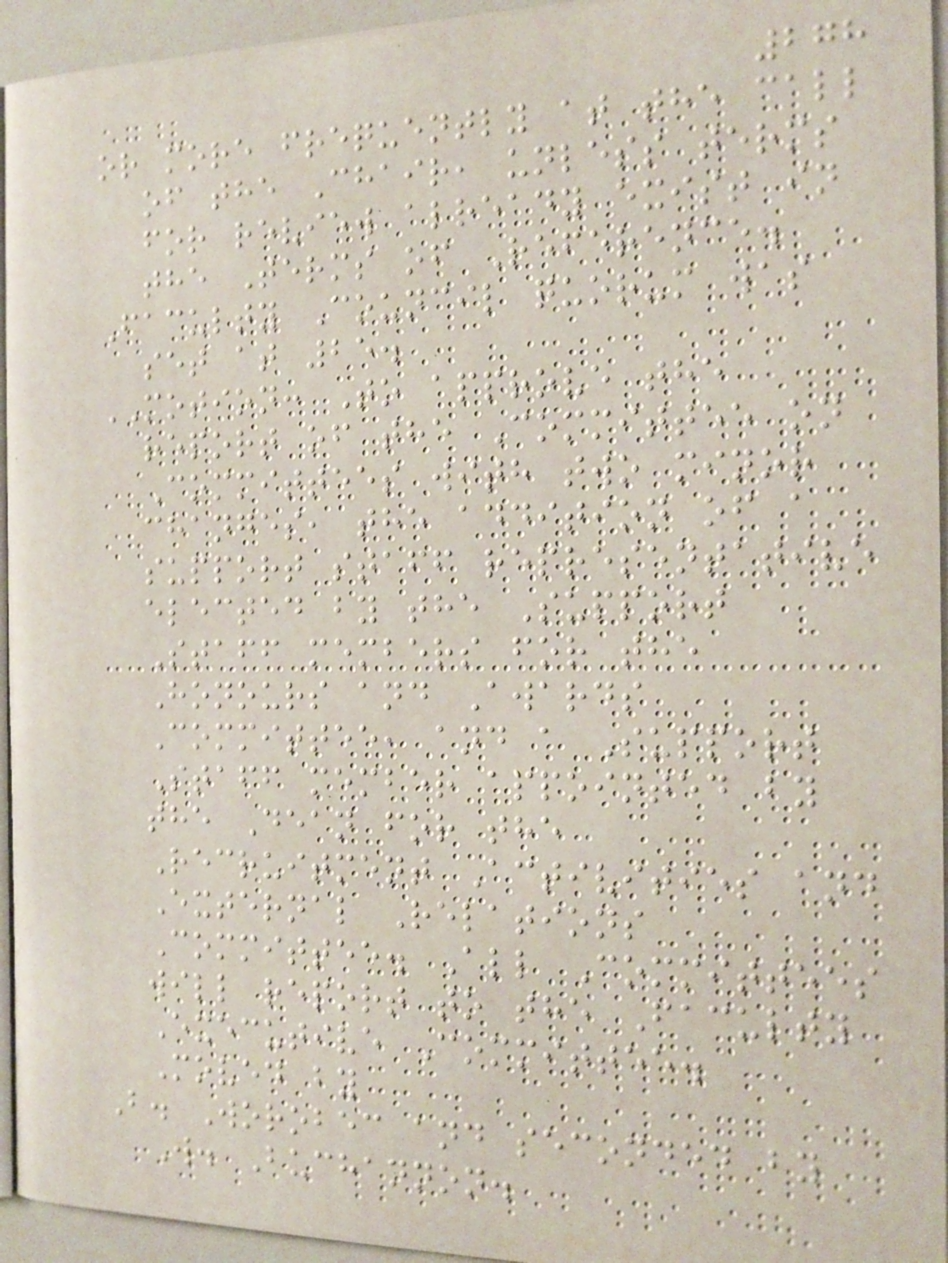278
or more frequently at the call
of the Chair, unless terms
for review already exist in
the Terms of Reference.
Faculty Council quorum was
set at 25.
MOTION: To approve the
report of the Committee on
Committees with two minor
changes, the addition of a
support staff representative
elected by the Support
Staff members for the
Honours and Awards
Committee, and a Support
Staff member appointed by
the Dean for the
Recruitment Activities and
External Relations
Committee. All Committees
will report to the Faculty
Executive Committee.
Moved by
B. Worobec and seconded by
W. Buchannon.
